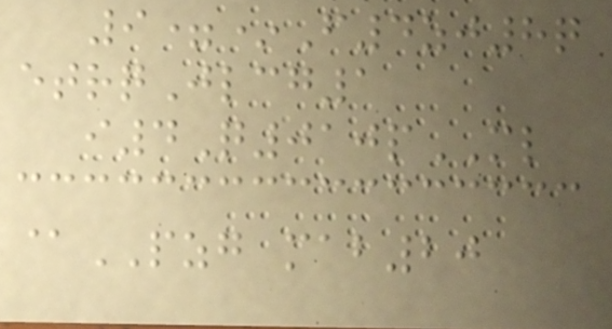9=*F4zj8q
etrqJlcg1
i4Q010pML
@PZG mab20
